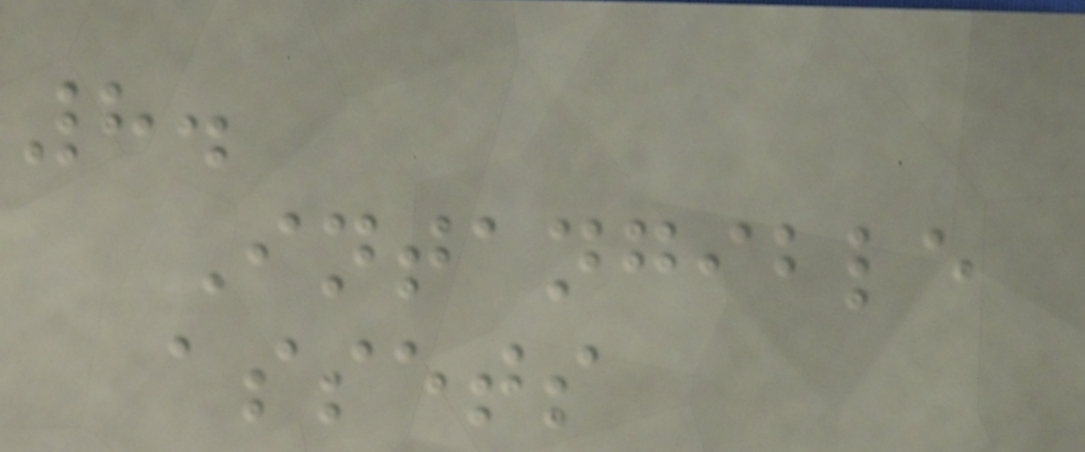8.
Intangible
assets
